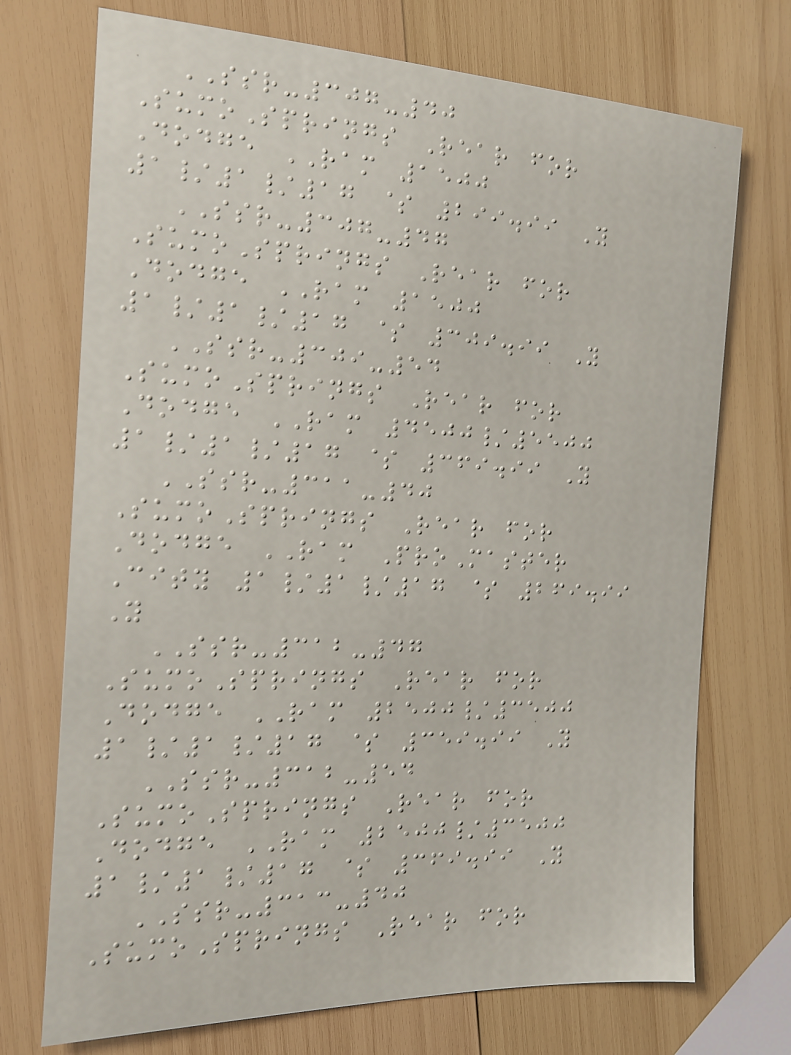SSR-307-40
SumoSprings Rear for
Dodge RAM 1500
1/1/17 $ 299.99 Y
SSR-307-47
SumoSprings Rear for
Dodge RAM 1500
1/1/17 $ 309.99 Y
SSR-309-54
SumoSprings Rear for
Dodge RAM 4500/5500
1/1/17 $ 369.99 Y
SSR-311-40
SumoSprings Rear for
Dodge RAM ProMaster
City 1/1/17 $ 269.99
Y
SSR-312-47
SumoSprings Rear for
Dodge RAM 2500/3500
1/1/17 $ 359.99 Y
SSR-312-54
SumoSprings Rear for
Dodge RAM 2500/3500
1/1/17 $ 369.99 Y
SSR-313-40
SumoSprings Rear for
